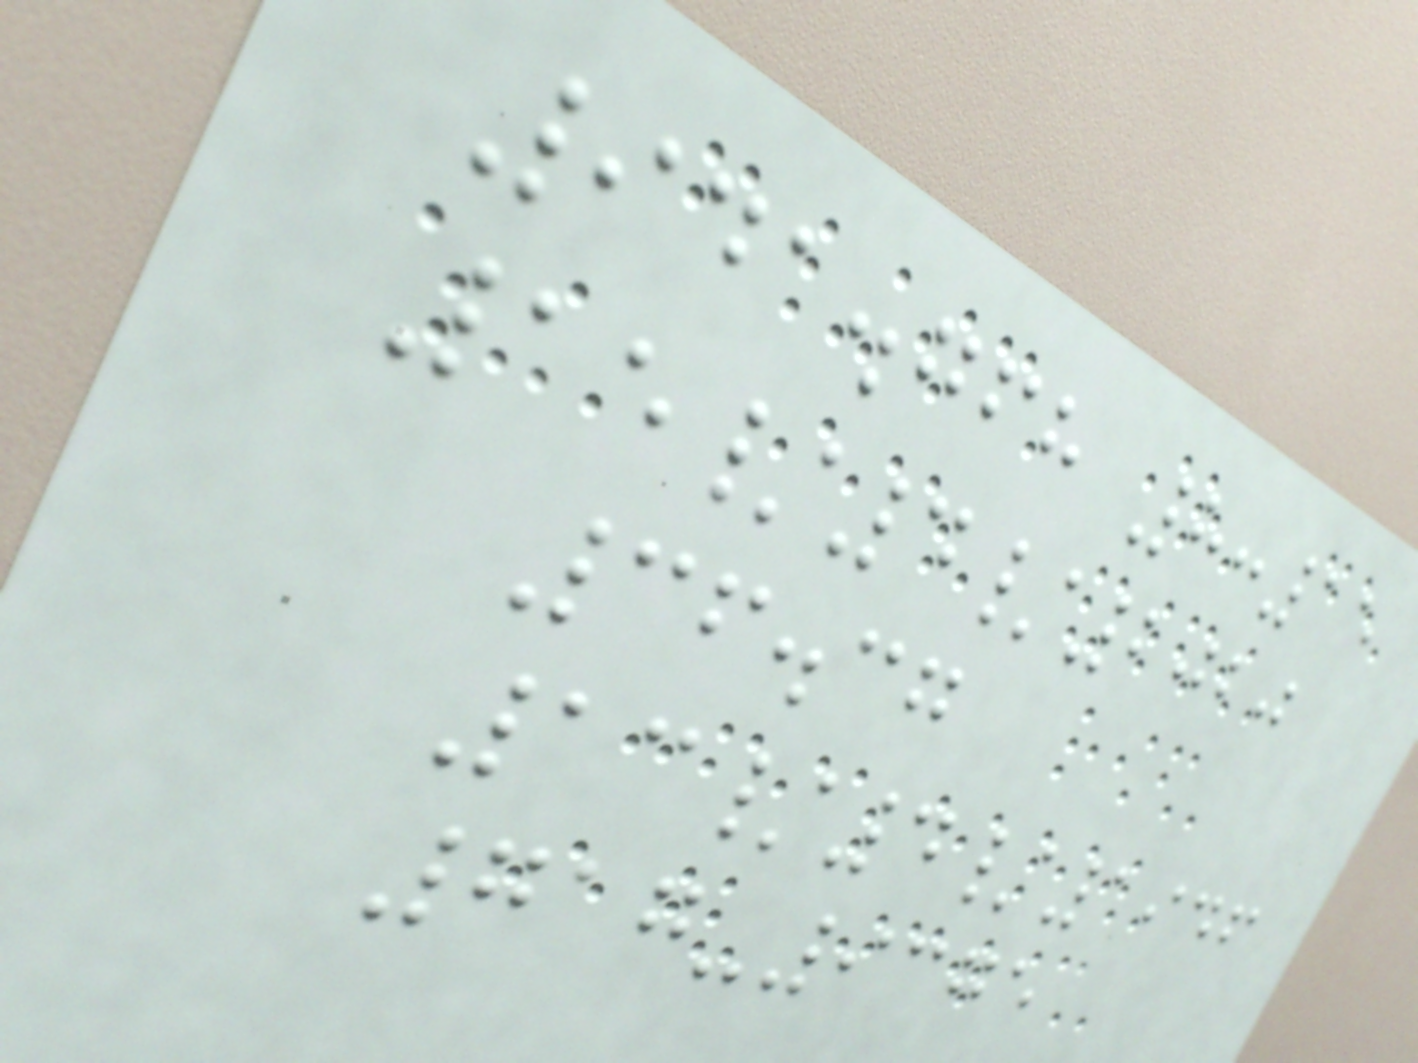941.768 8:15
15/4/2020
36.37
13/4/1946
717-9375
